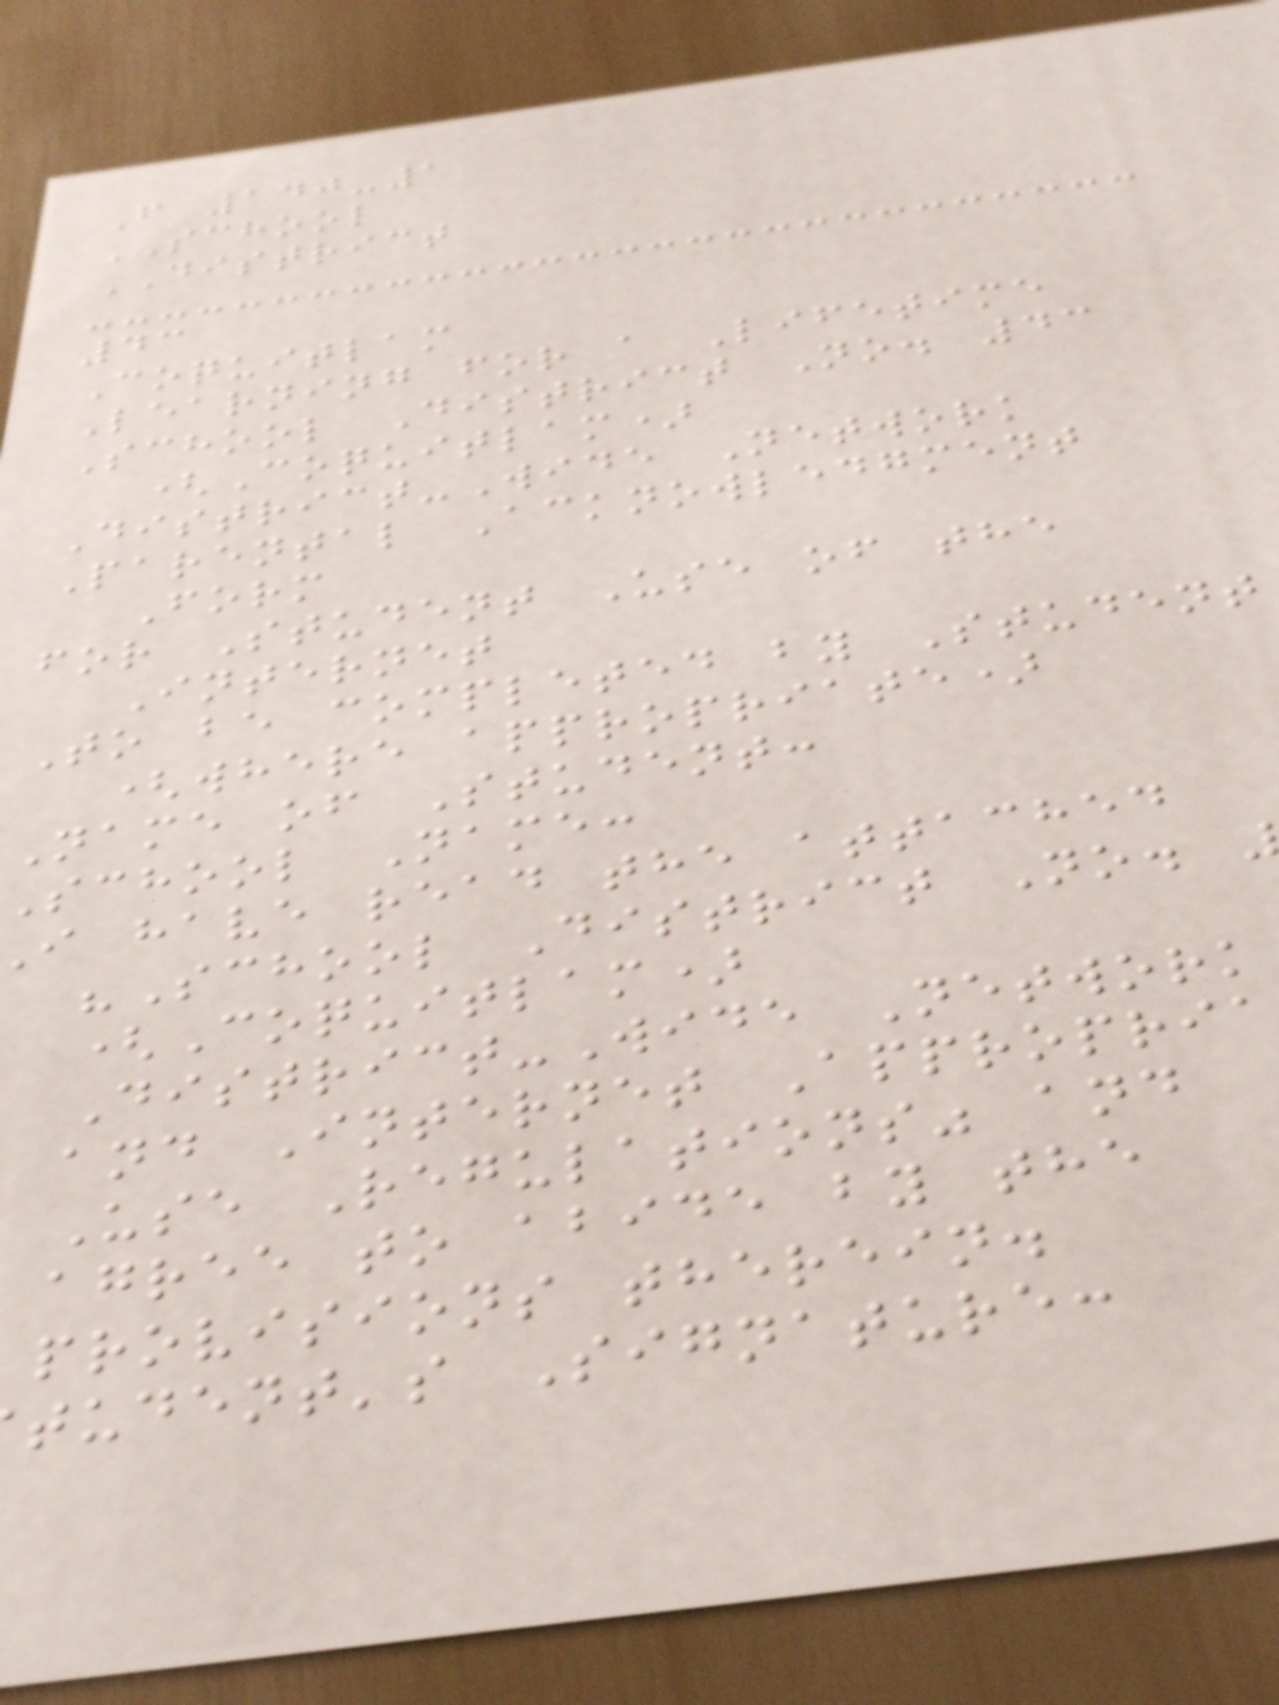F 140-1
SCHOOL
DISTRICT
43
Coquitlam
Learning for a Lifetime
School District No. 43
(Coquitlam)
District-Wide Network
Parental Acknowledgment
Form
for Student Use of the
Internet
To be completed by Student
(where appropriate)
Name of Student:
School Name:
i have read the attached
"School District No.
(Coquitlam)
District-Wide Network
and Internet Appropria
Use Regulations" and
agree to abide by the
provisions therein.
tudent's Signature:
